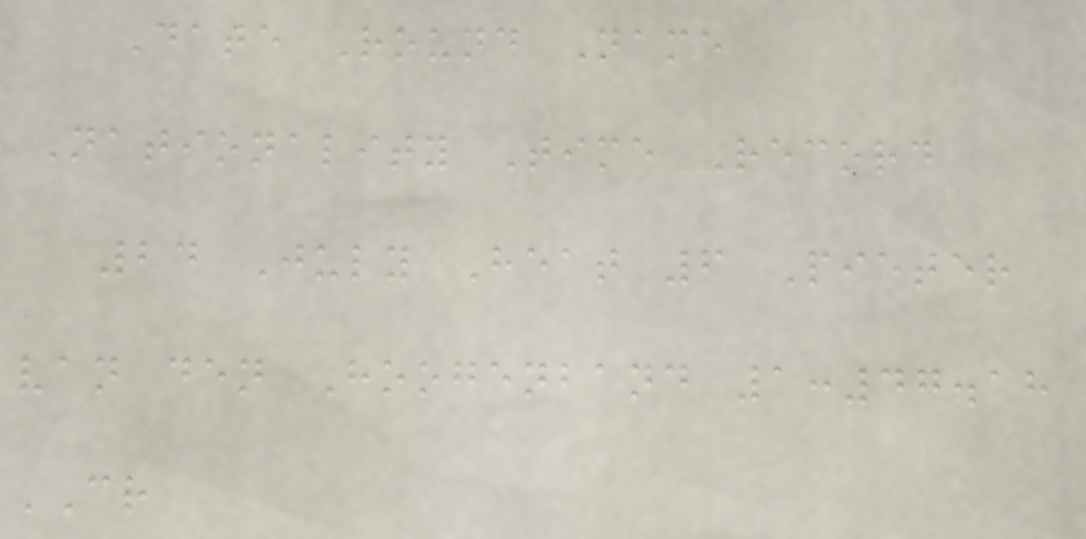Date Round Name
Nationality Time Record
24 July Heat 6 Pieter
van den Hoogenband 1:47.18
CR
